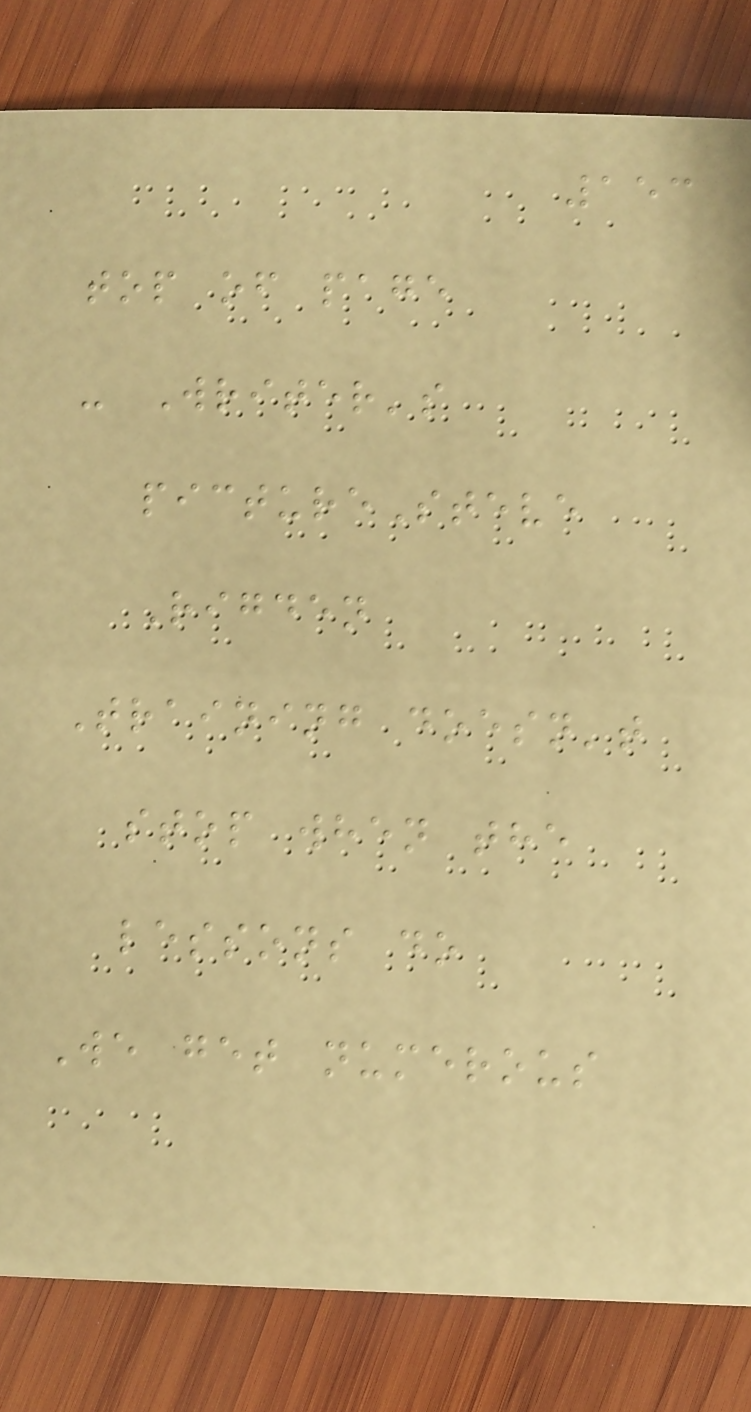153
top of page
- Writer's
pictureSteve
Rigden
Training doesn't
stop when the
lessons do
We get numerous
